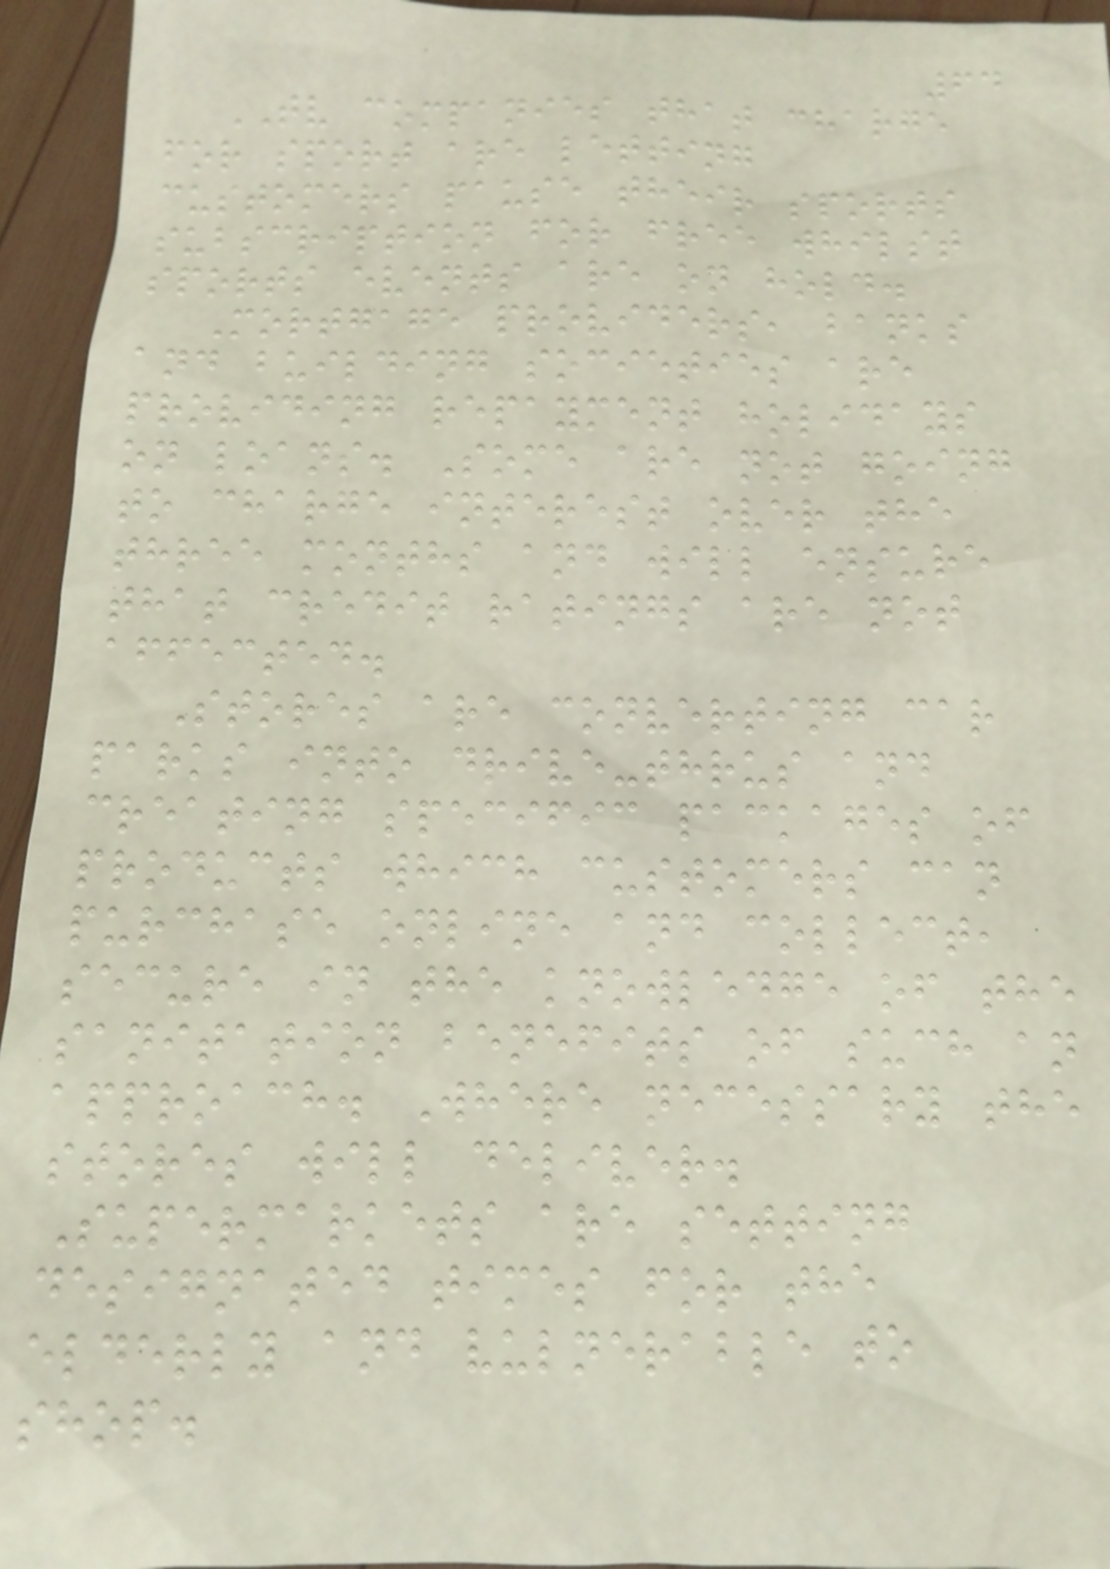64
TV companies that charge
for sport are letting
customers pause their sports
subscription for free whilst
sports events are on hold.
Mortgage providers, banks
and building societies are
providing repayment holidays
on loans. Some are not going
to charge interest over the
three months and will ensure
that credit ratings are not
affected.
Stores are converting car
parks into drive-thrus and
creating specific packages of
products which customers can
purchase online and collect,
secure in the knowledge of the
sanitation benefits of such an
approach. Where necessary the
stores will deliver.
Supermarkets are setting
designated times for the
elderly and vulnerable to
shop.
